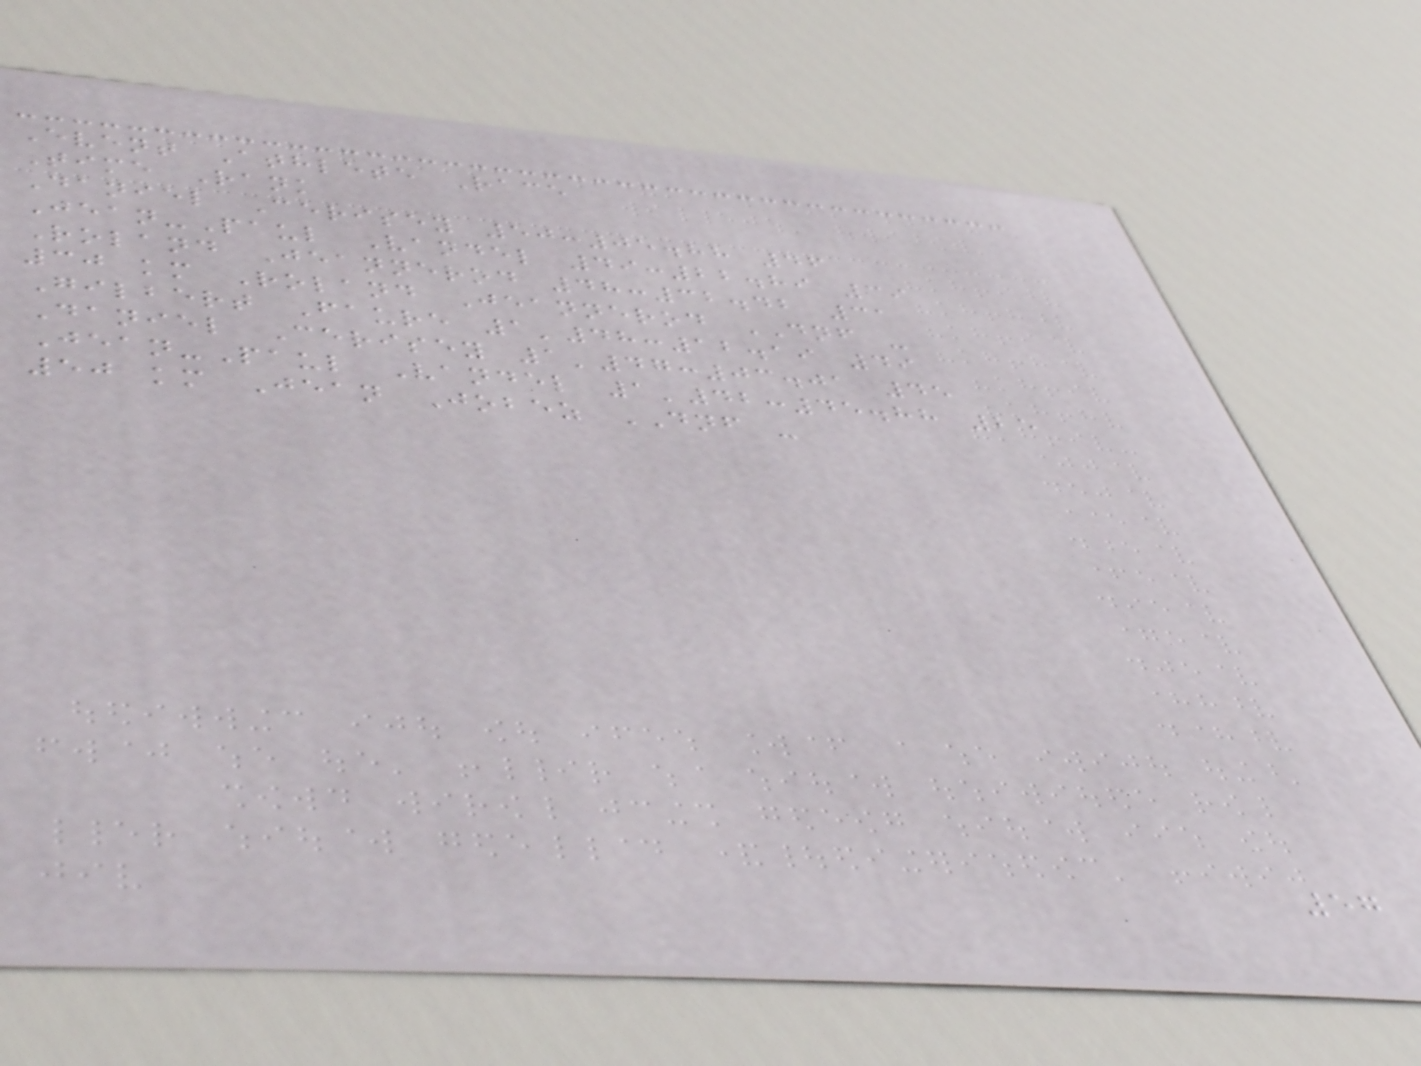Event Athlete Race
Time Rank
Daniel Cerisey 50:05.88 46
Jean-Paul Vandel 49:22.89 39
Roland Jeannerod 48:32.42 31
30 km Roland Jeannerod DNF -
Gilbert Faure 1'48:12.19 49
Daniel Cerisey 1'47:03.01 45
Jean-Paul Vandel 1'42:45.88 25
50 km Jean Jobez DNF -
57
